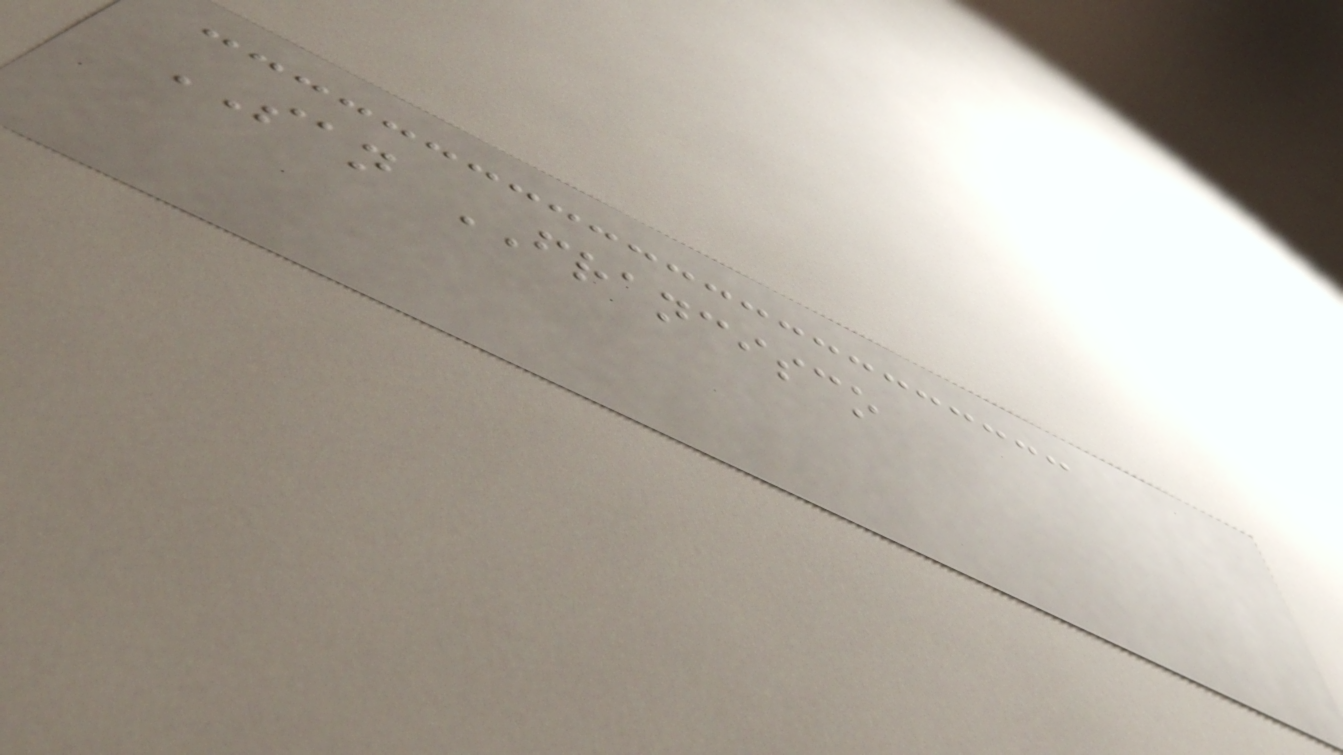SAN FRANCISCO
